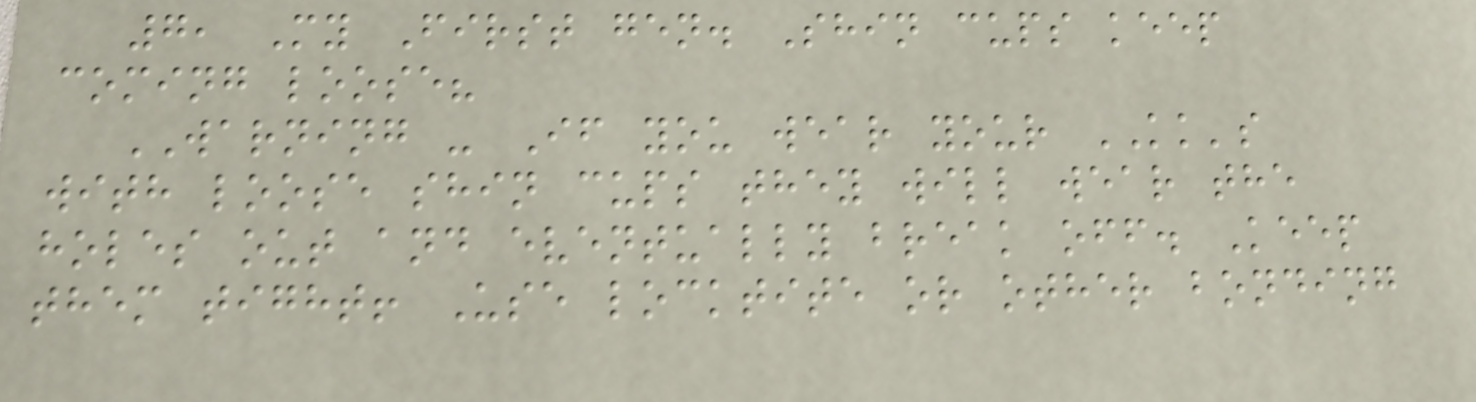7, My First gen. Shin cups keep
coming loose?
WARNING - If you wear your KK's
with loose shin cups they will wear the
holes out and eventually break off. Keep
them tight! Use locktite or other bonding
